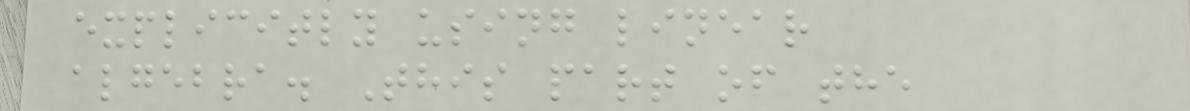explicitly using linear
algebra. This part of the
